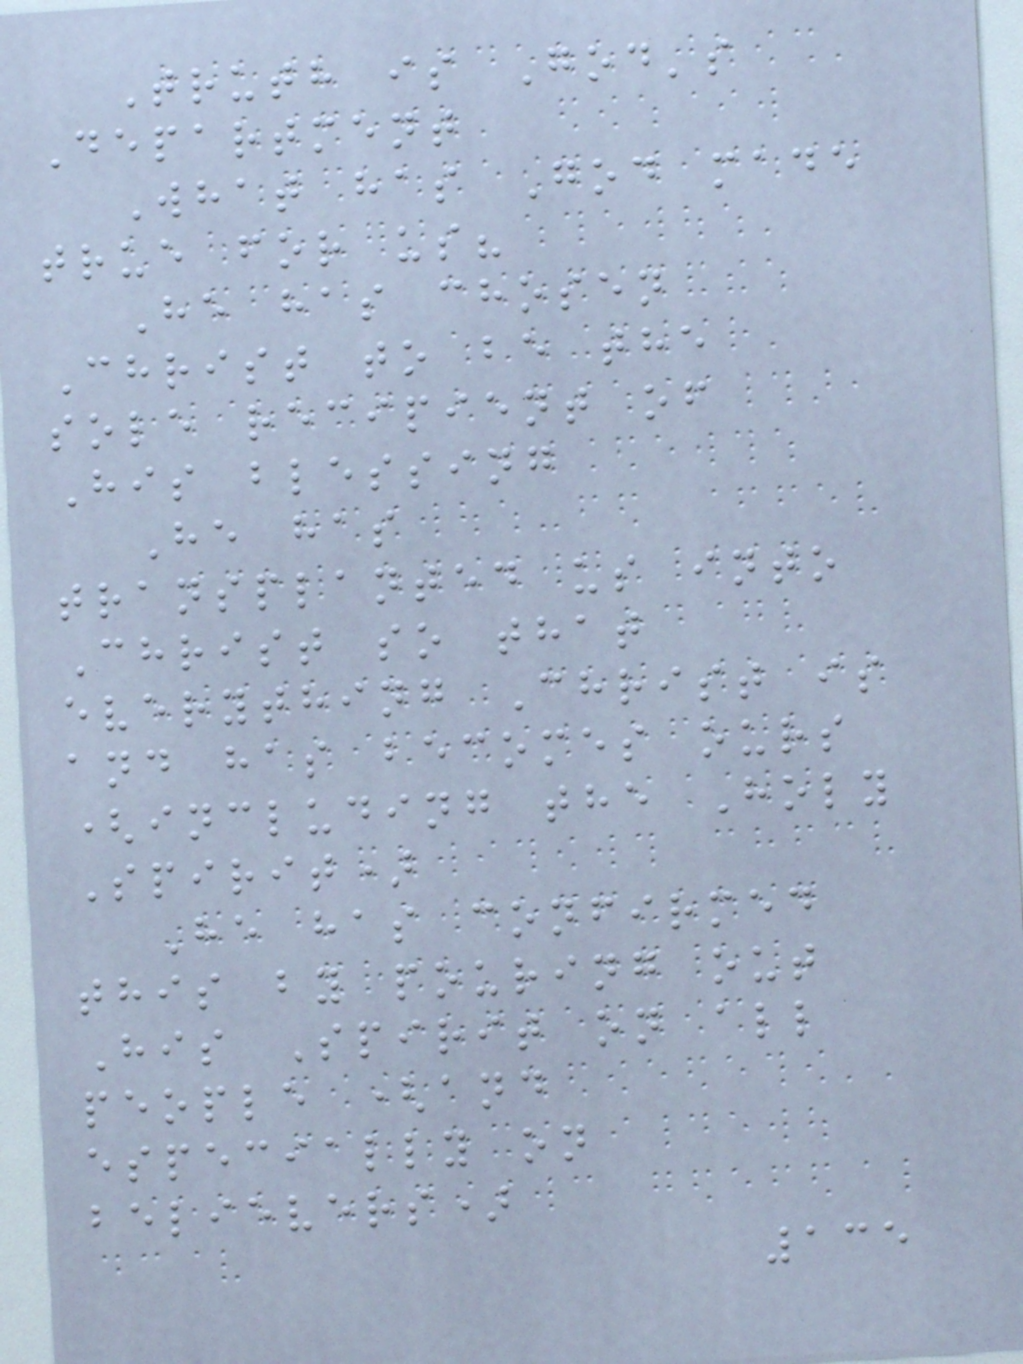Truth is God's
Department
What has God made
true for us?
He has chosen
Christ to be the
sole recipient of
His blessing
He has
transplanted us into
Christ so that
everything Christ is
and has becomes ours
(including the Holy
Spirit)
He has confirmed
this by pouring out
His Spirit on all
people (and
especially on
believers)
135
